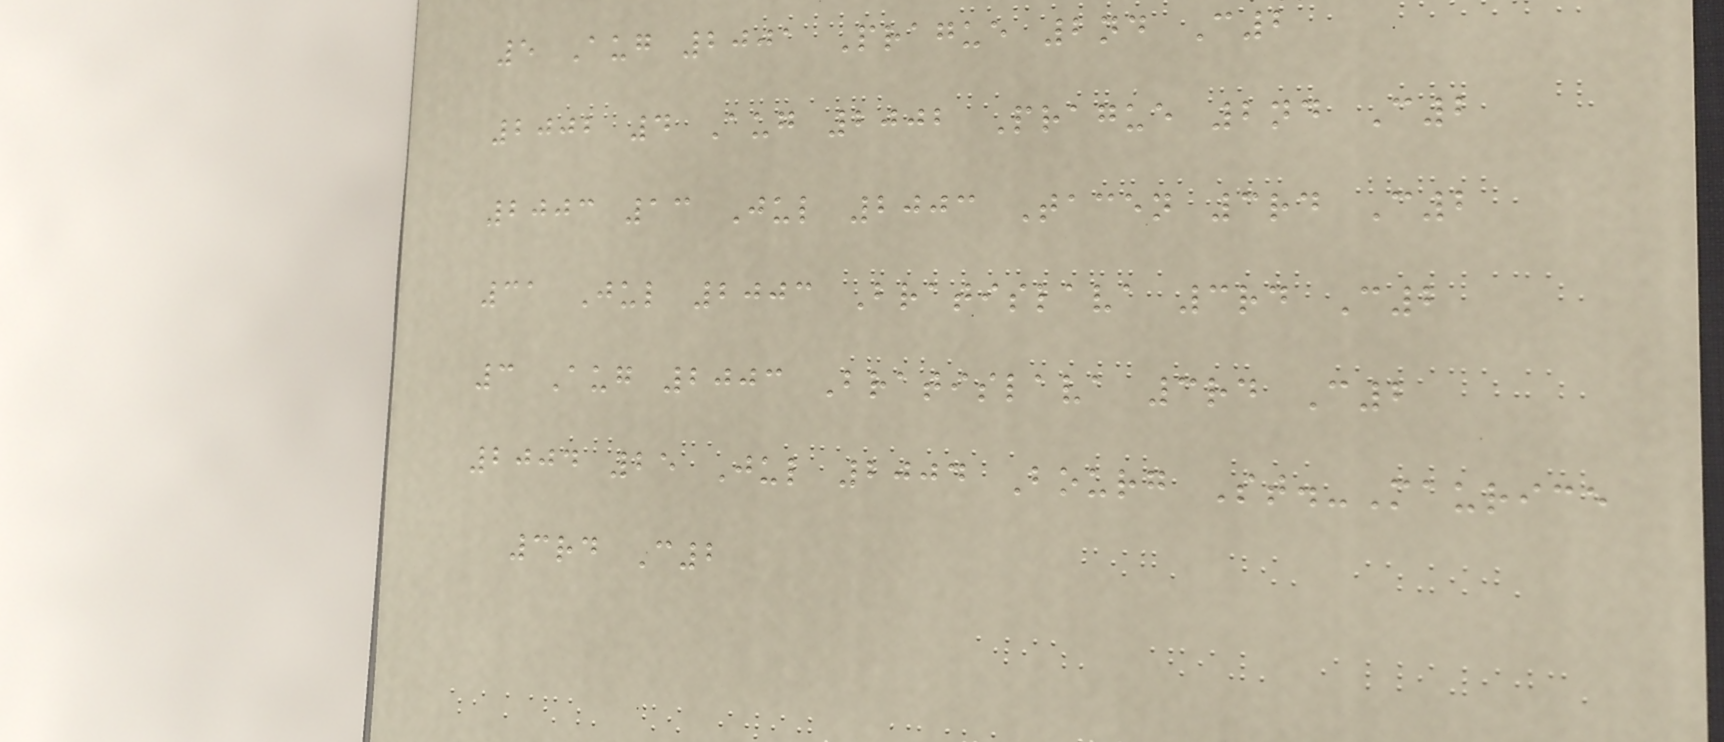5 Aug 2001 Prague 2nd C2
2002 4 Aug 2002 Prague 2nd C2
2003 13 Jul 2003 Tacen 3rd C2
31 Jul 2003 Bratislava 3rd C2
3 Aug 2003 Bratislava 3rd C2
2004 25 Jul 2004 Bourg St.-Maurice
3rd C2
